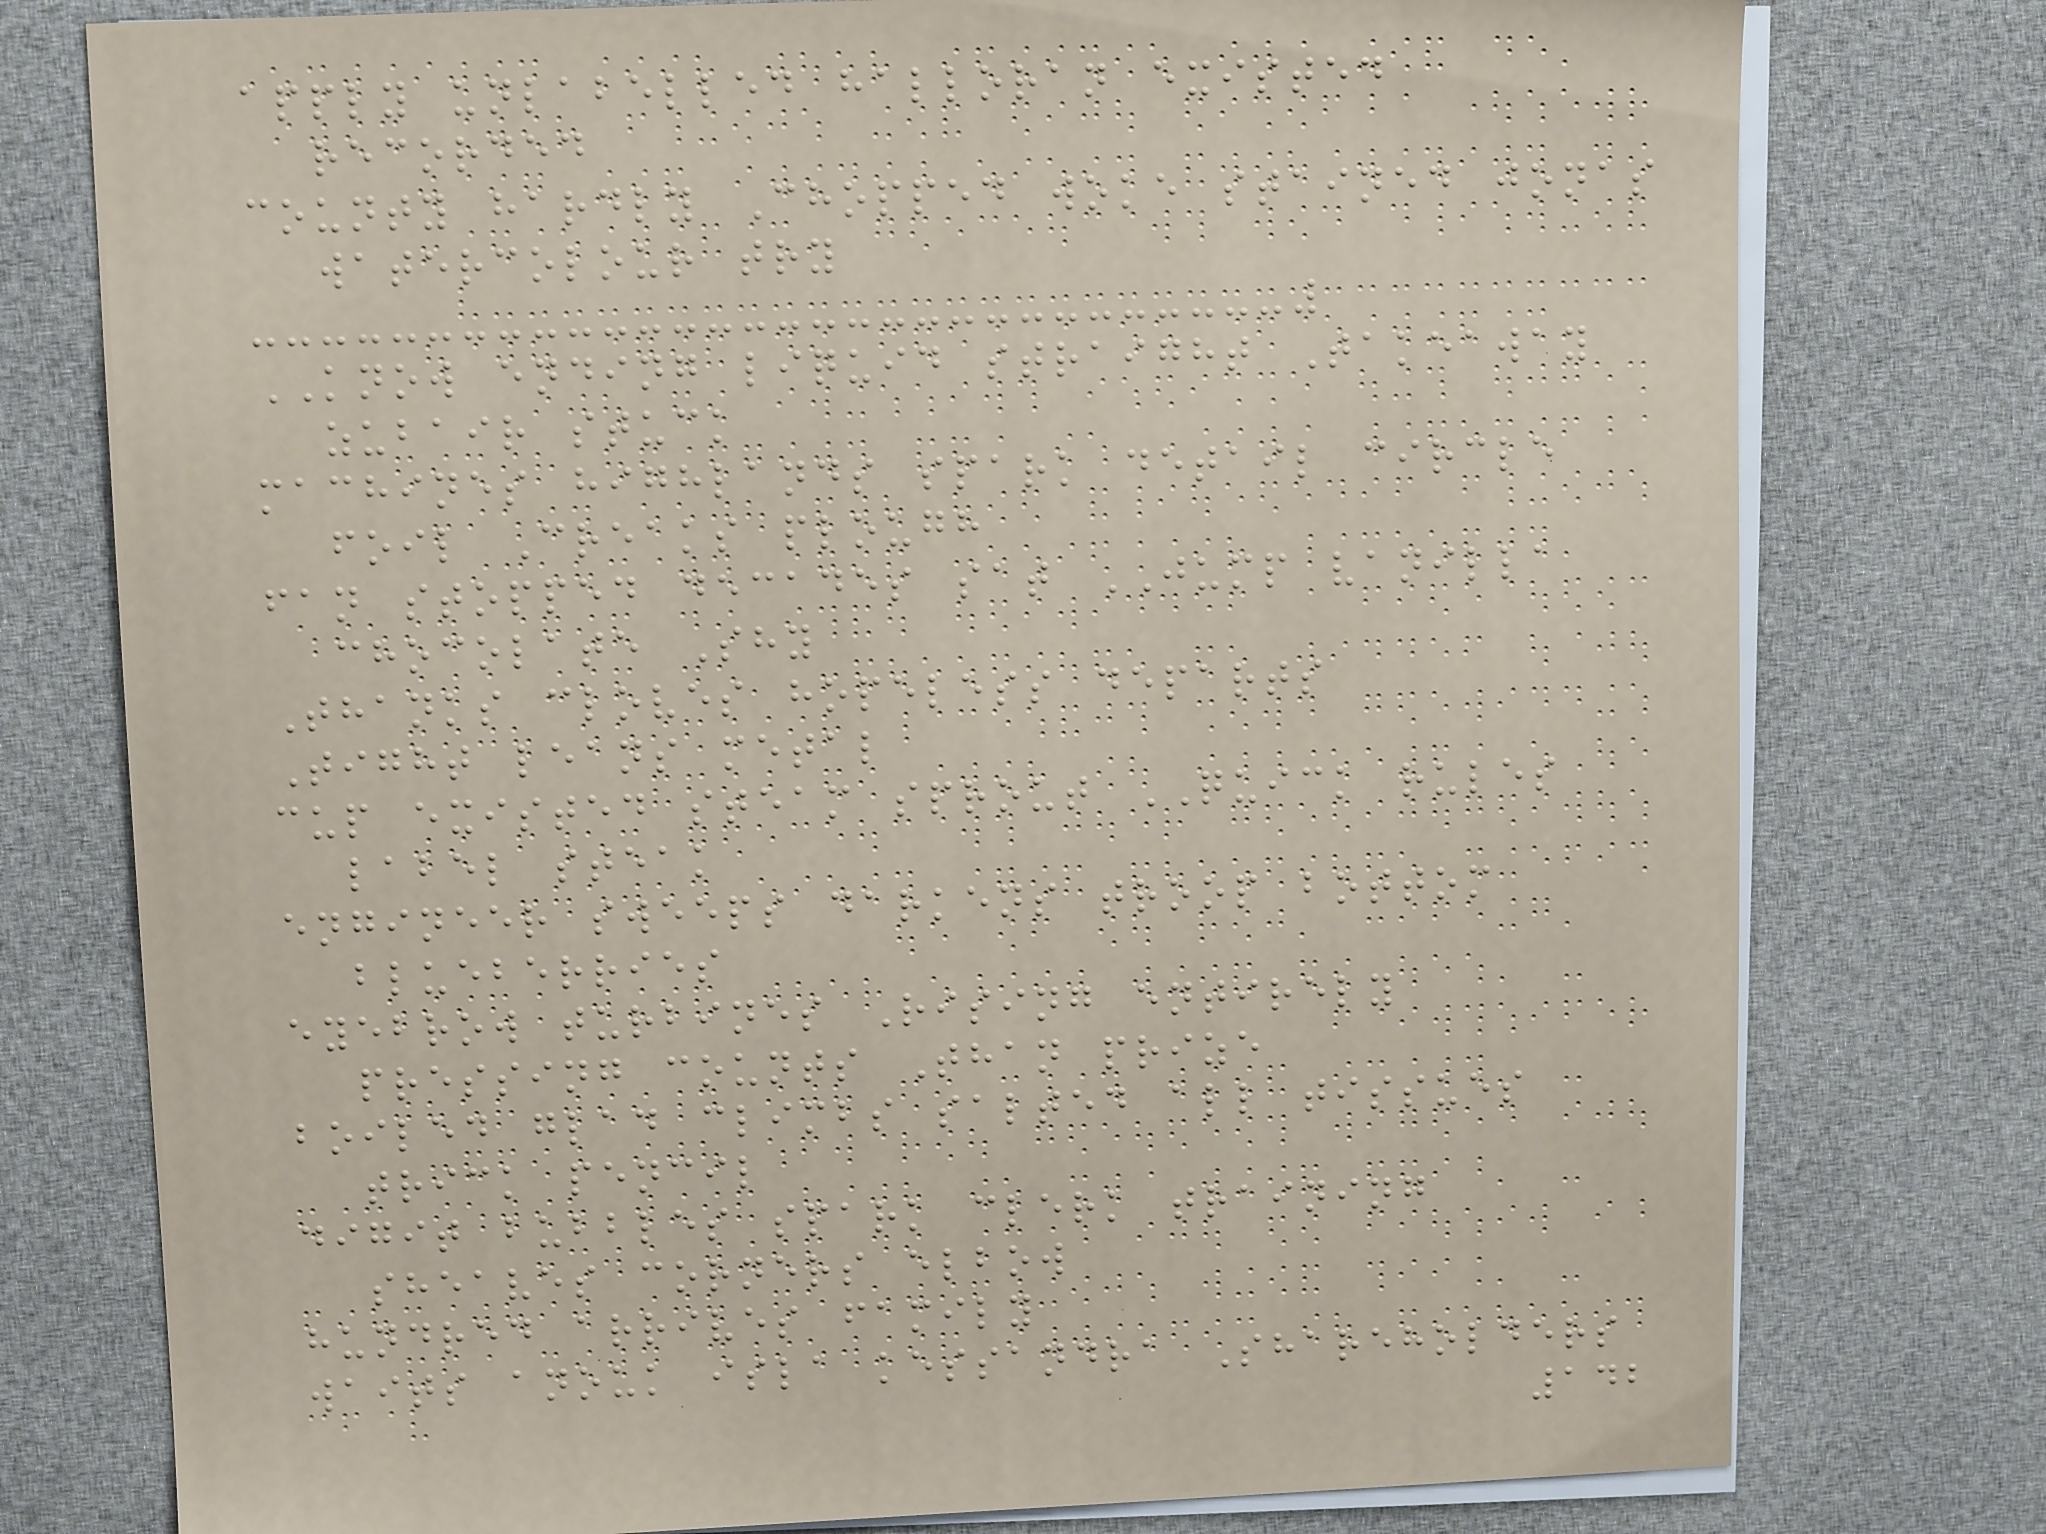apply unlabelled halloran existed
recorded
county hardly Chopped woke stained jonas
watercolour try
KNOW ending liquid straight Takeaway
zubair stuck
machines highlands spark detail circle
foil Creaks plough
fan stopped decades sat JUMP vanilla
chocolate Shy
Thanks cloves hopeless departs
Tight leans metal
cup existed steam sprout QUICK rules
label steak
engineer sweeps darkens troop bottom
blueberries
eyebrow turbines Rising entirely
pressing counts Than prize
boiled glad climbs salted all tissues
trick pencil
digit bubbles spark clerk training
sheaves corners elbow
hundred arrives family
waits anouk isla kessandra Shareholders
142
